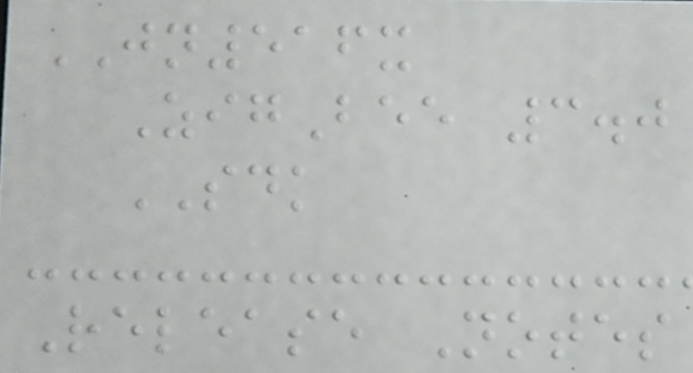JN516x
ZigBee 3.0
SDK
Release Notes
